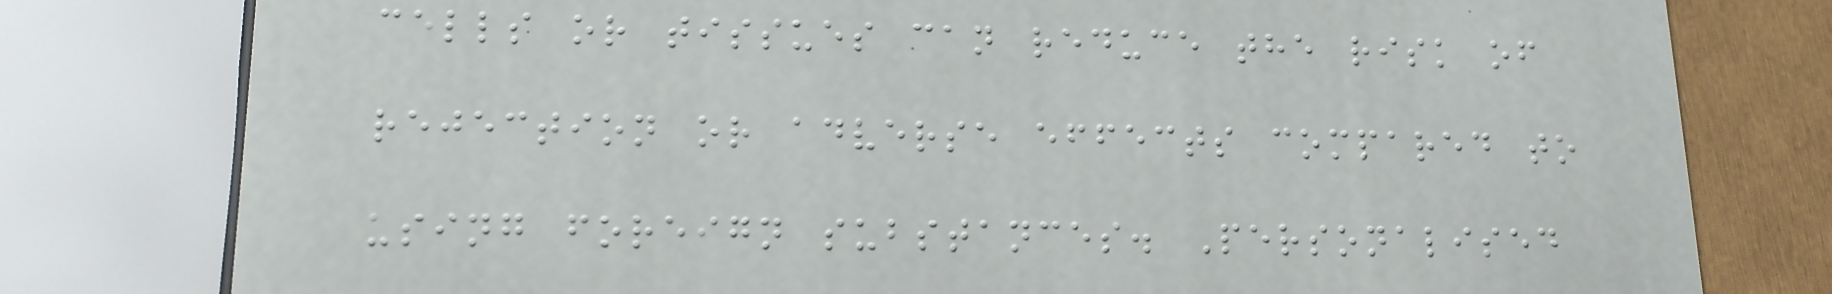cells or tissues can reduce the risk of
rejection or adverse effects compared to
using foreign substances. Personalised
